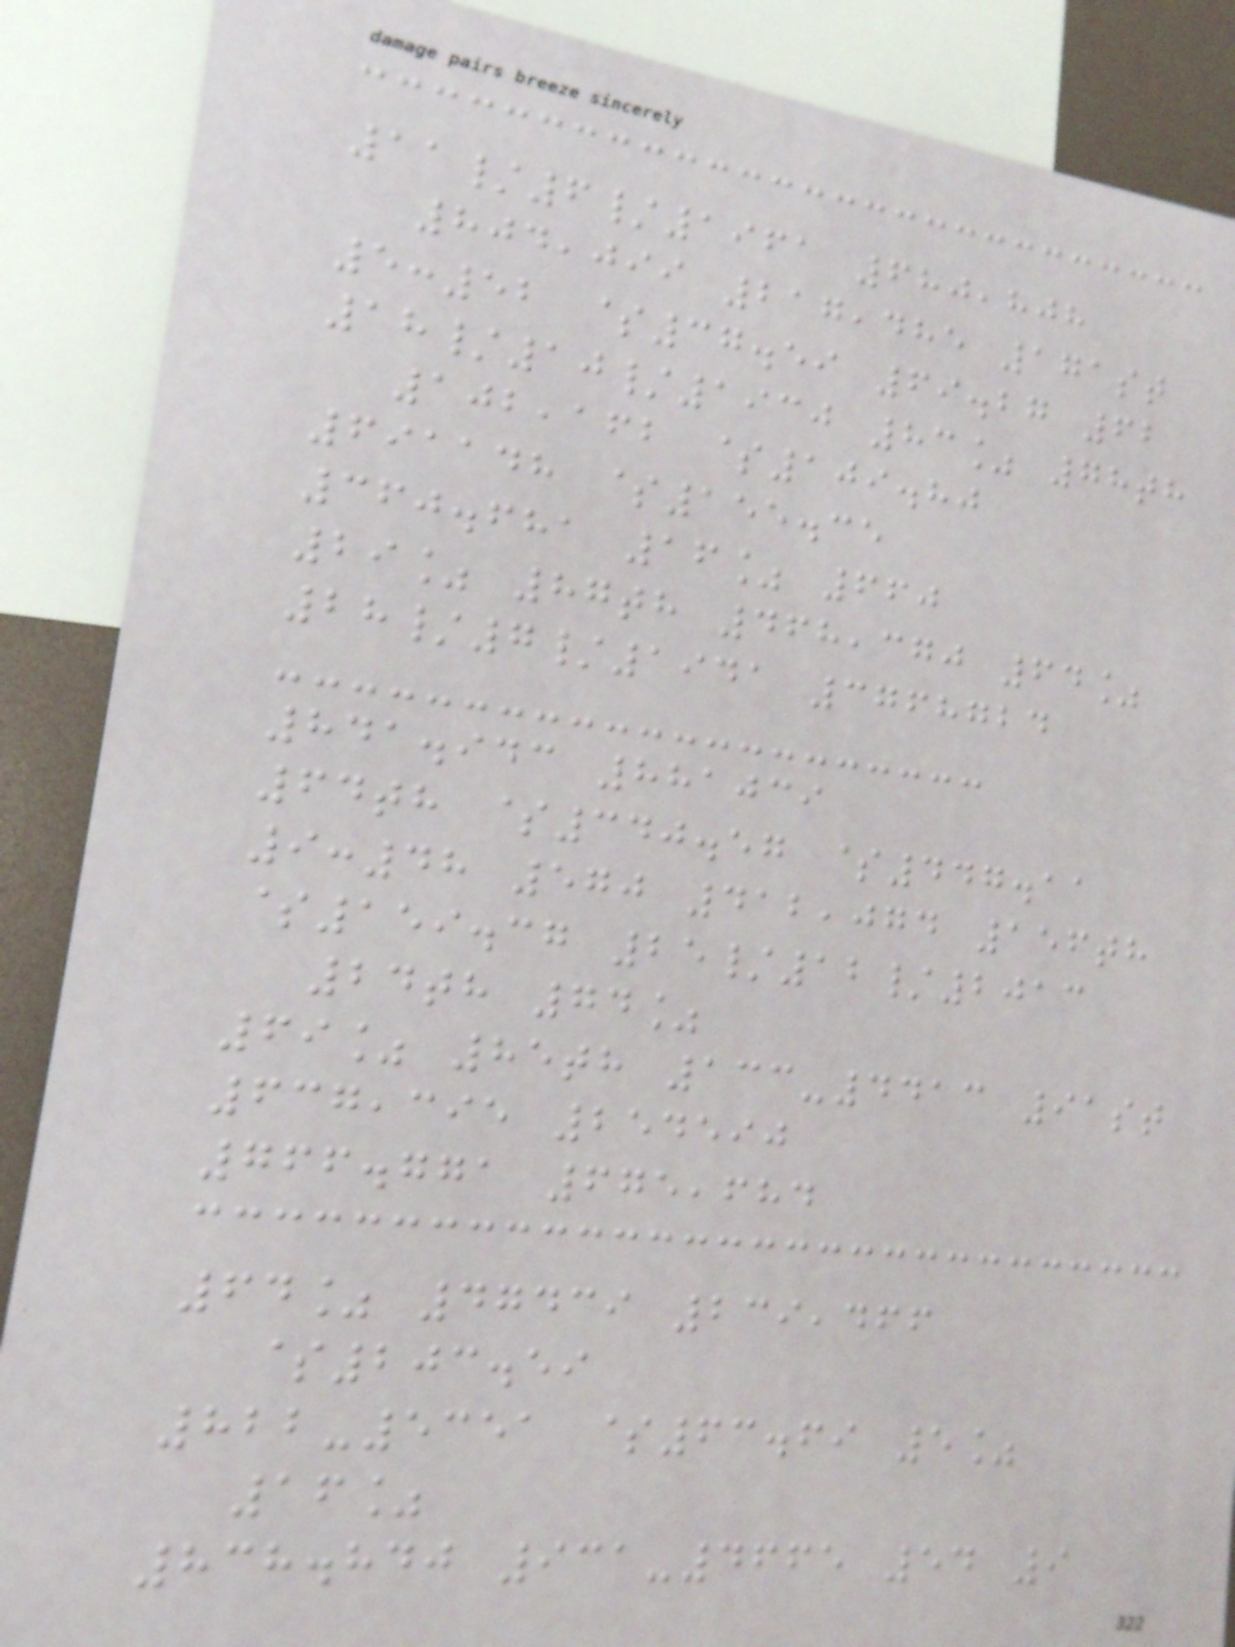11/6/1961 680,808
804,099 217,485 171st
5:52 $37.59 69.27 62
18/10/1930 83% 78th
102,162 $109.80
691148 $155.35
360.681 16% 660
29% 87th 468,370 64%
28/7/1941 3768724
841.943 881039
64th $340.57 $447.11
9:48 570 412,074 156th
$159.37 25/12/2013
24th 74%
69% 85th 133-4413 91st
637,395 254590
766.771 675,684
64% 47439 239,466
$203.59
822-5351 $63.69 5%
16%
838.840 931-4665 54 9
